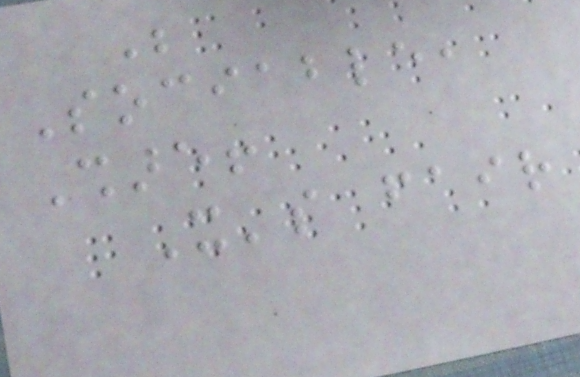Be
Sociable,
Share!
It's fair
